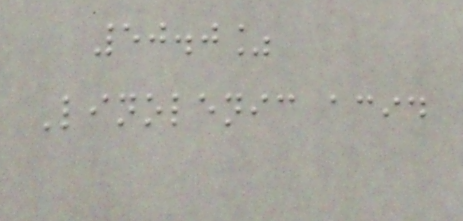50.0%
Linolenic acid
